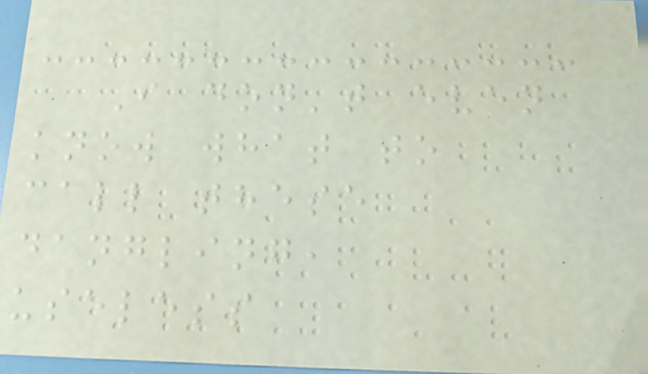I don't even
know what to
call these
dangling,
useless
